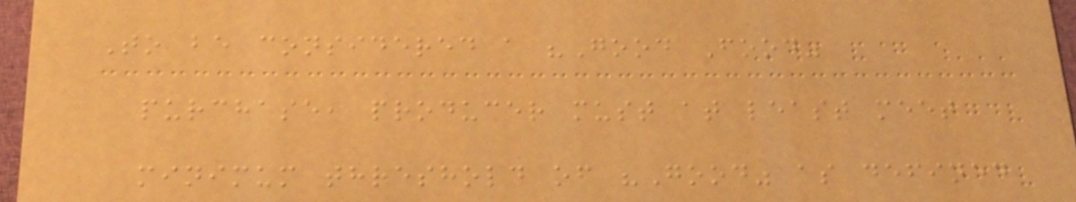To be considered a "Good Food"
purchase, producer must at least meet
minimum threshold of "Good" as defined
